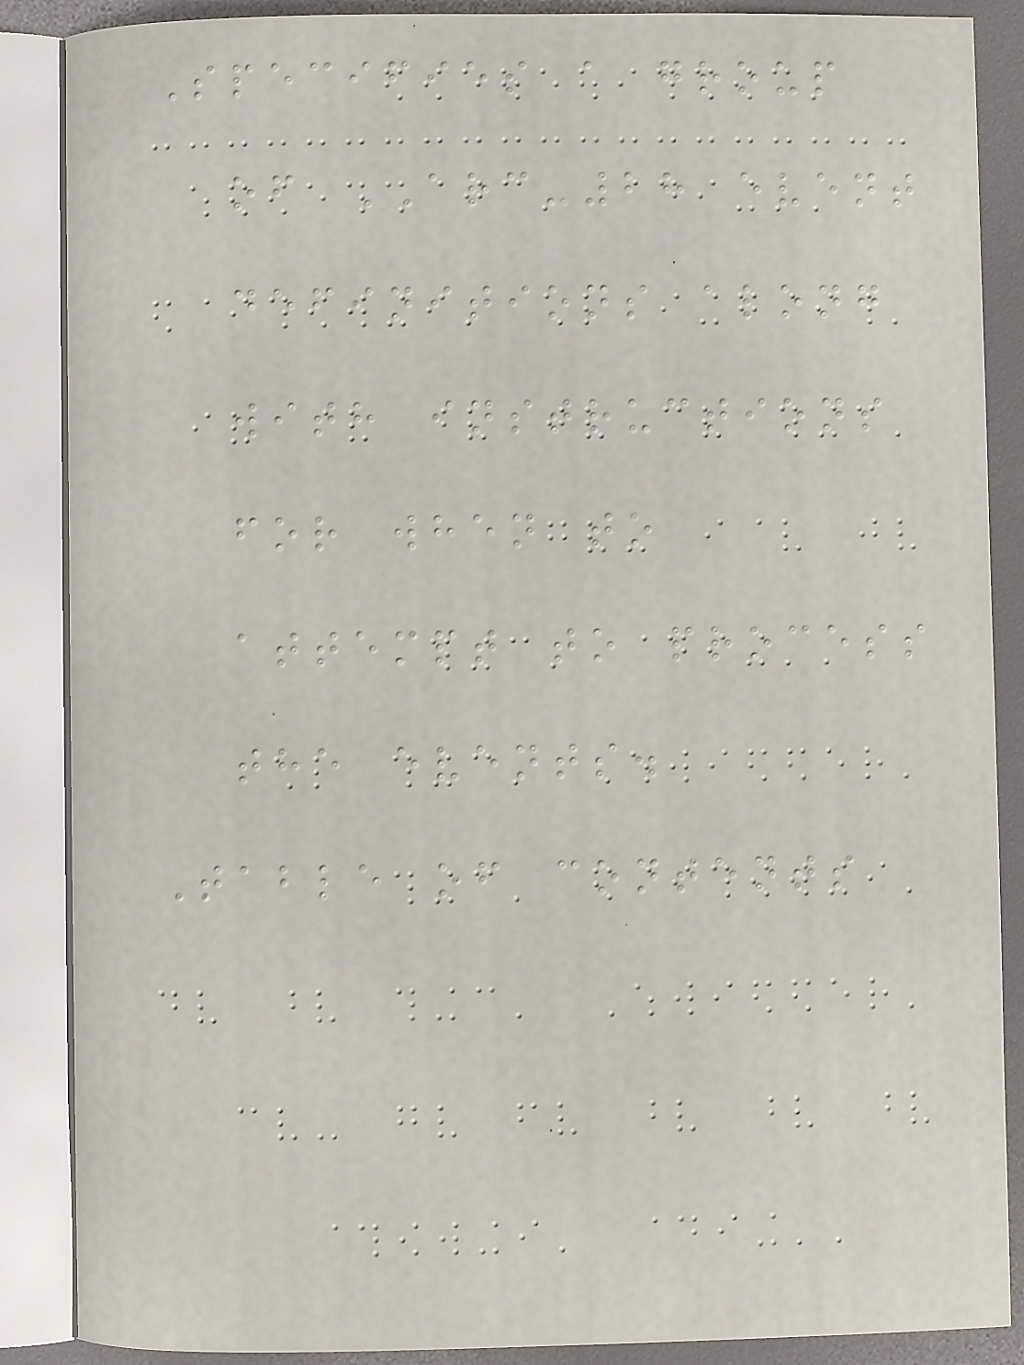Specifies a group
of ARC-28 event
definitions along
with instructions
for when to
attempt to process
the events.
Table of contents
